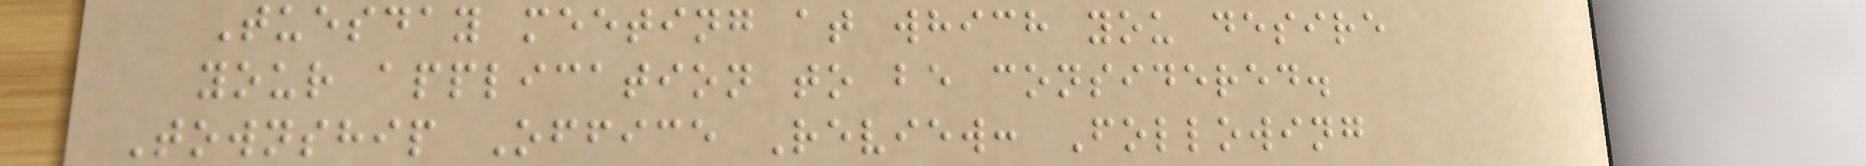Tuesday meeting at which you desire
your application to be considered.
Township Office Review: Following
